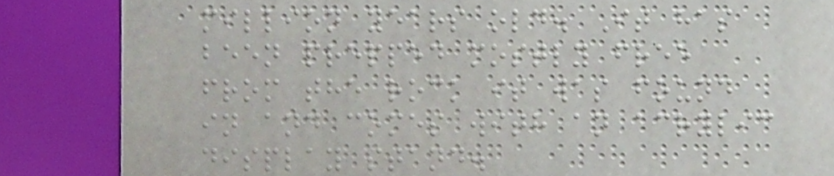million years old. It has
been prepped mostly free
from the rock it was found
in and comes with an acrylic
display stand.
